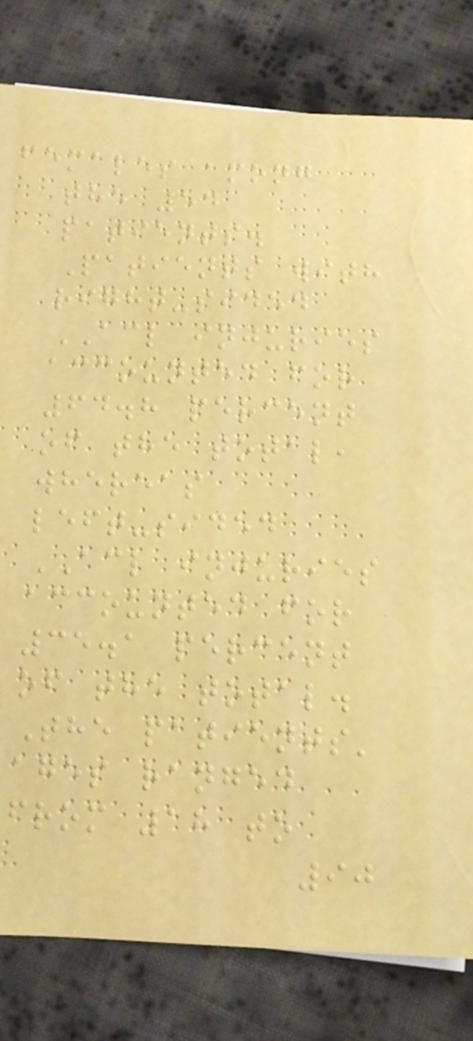females among
the 54
patients.
Patients with
right-sided
ACL injuries
accounted for
64.8 percent
of the total,
whereas
left-sided
ACL injuries
accounted for
35.1 percent
of the total.
The patients'
ages ranged
from 18 to
90
